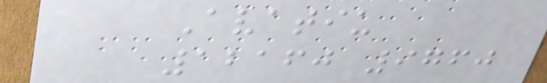Avatiu
12160 9760
